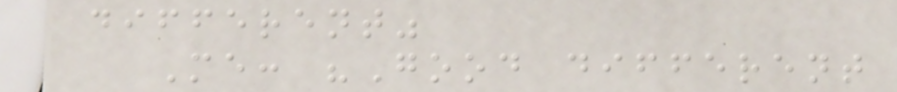different"
Me: "Good different
